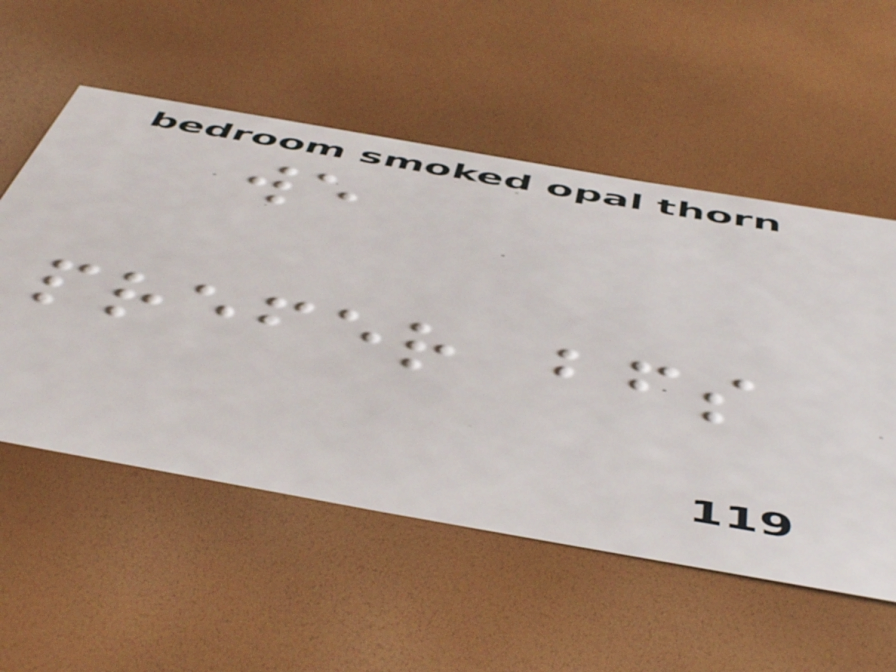we
prefer bfs
